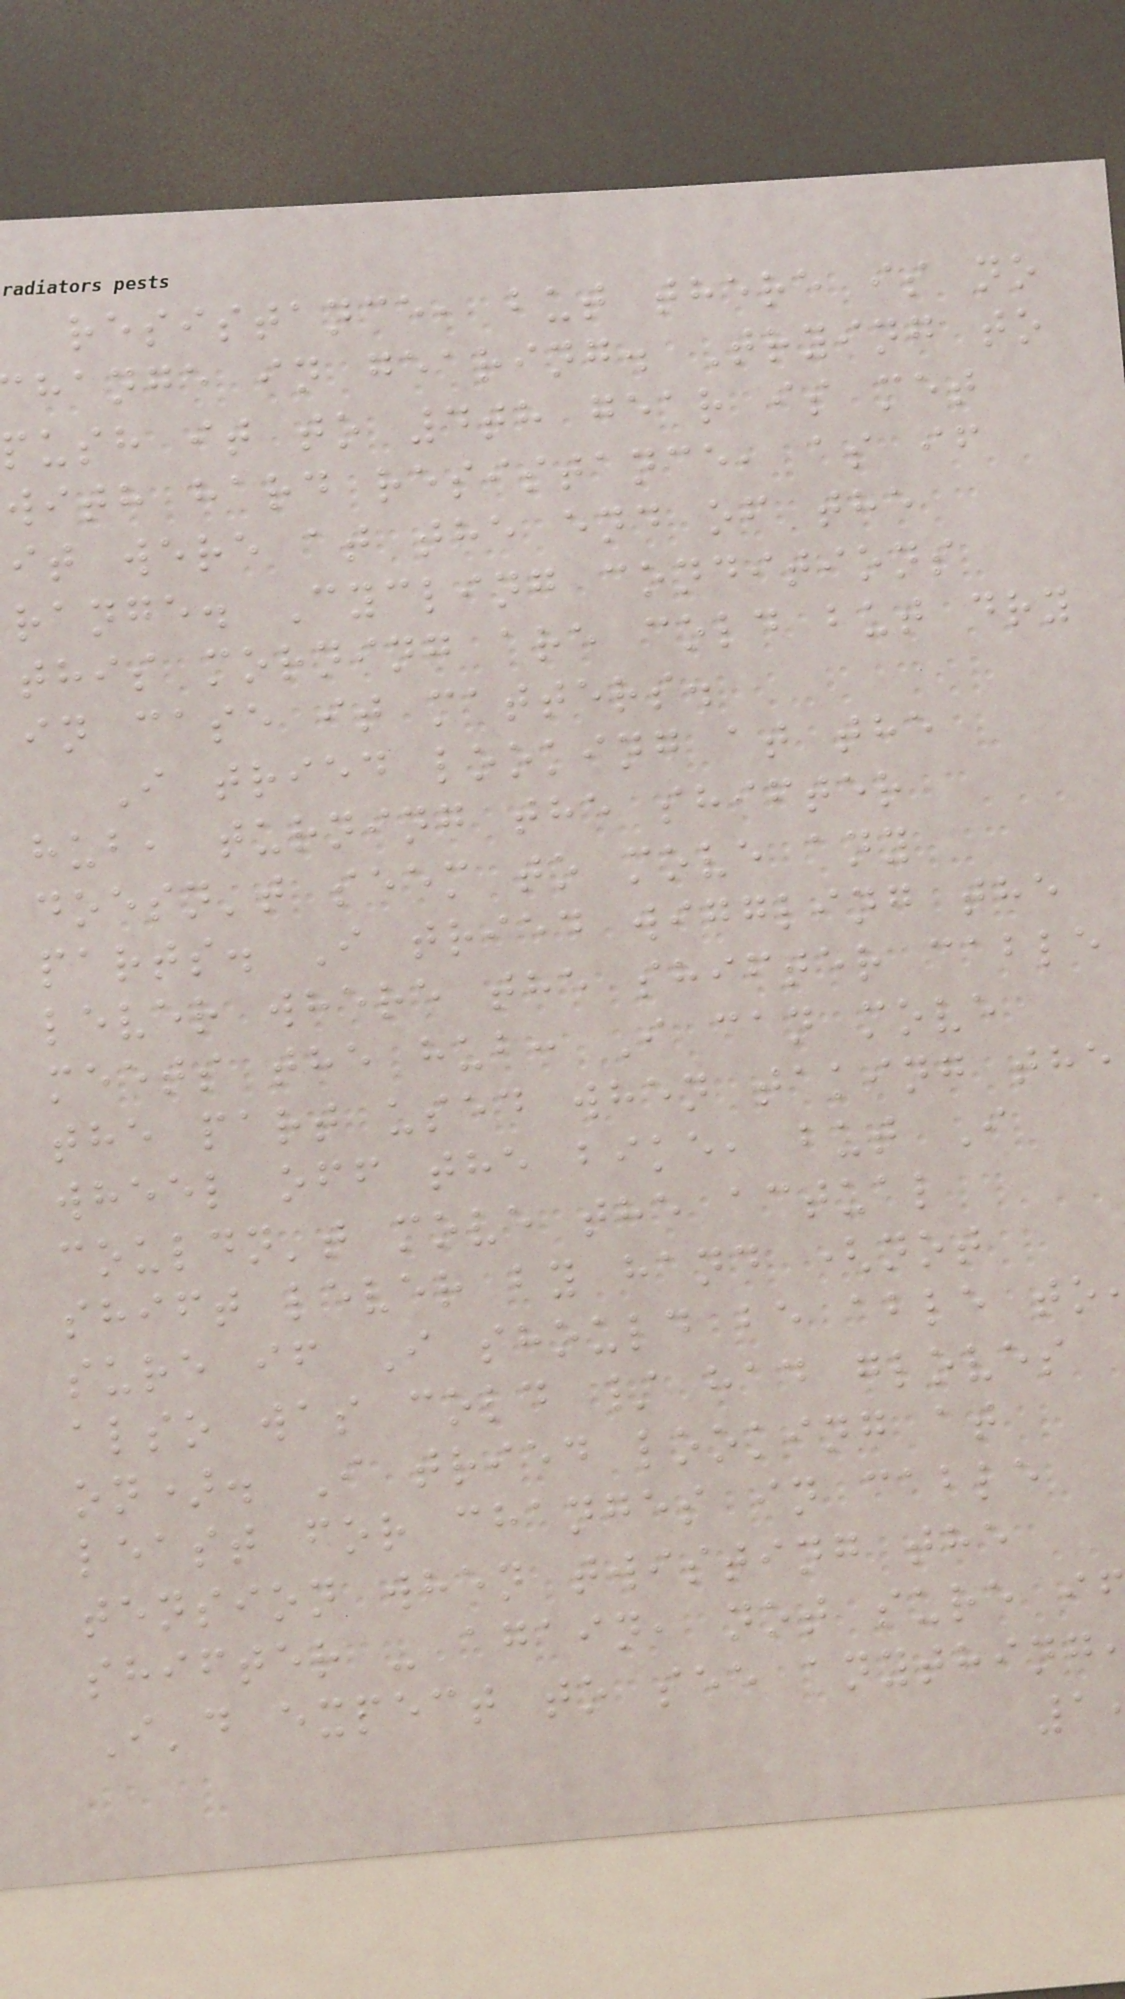resistance, but there is no
hange in gearing. Trying to
push it to 4th gear is met
with hard resistance, as if
it were at the end of the
range. Cycling conditions
this morning are cold but dry
in case it matters.
I tried looking at the
hub, turning the shifter
doesn't seem to move any
parts. I tried wiggling the
lever where the shifter cable
meets the hub: I can move
the part used when taking the
wheel off the bike, but I
couldn't move the actual
shift lever by hand (not
sure if I should be able to
also was cold / had gloves
on). I tried looking at
least for changes in cable
tension when twisting the
shifter - again, not sure i
I'd expect to see anything
